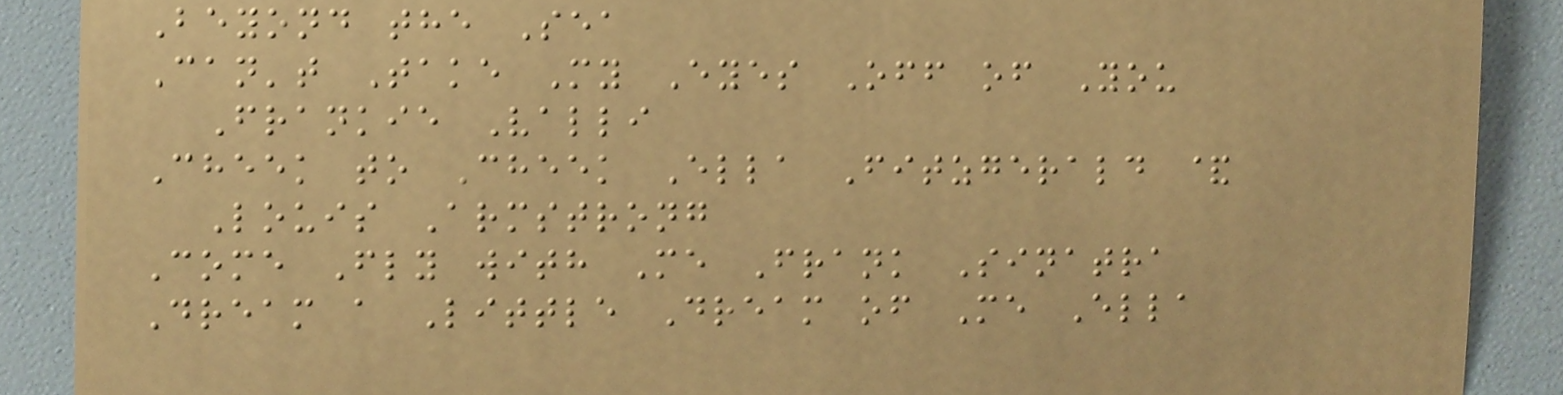Beyond the Sea
Can't Take My Eyes Off of You
Frankie Valli
Cheek to Cheek Ella Fitzgerald &
Louis Armstrong
Come Fly with Me Frank Sinatra
Dream a Little Dream of Me Ella
